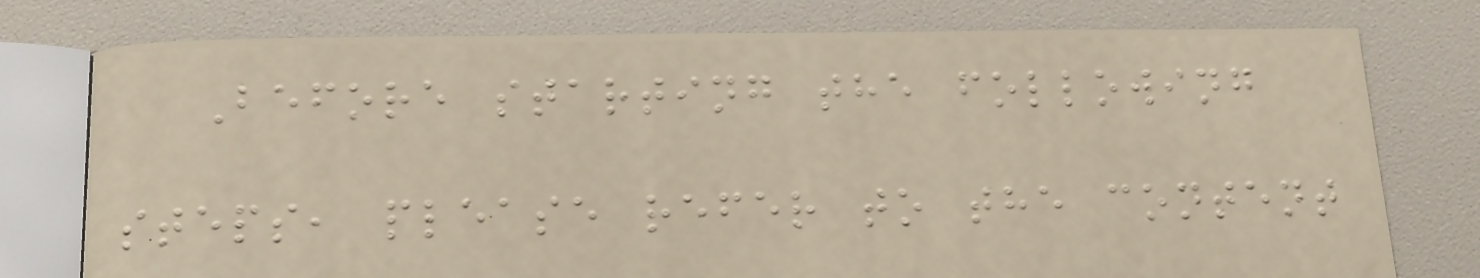Before starting the following
steps, please refer to the content
